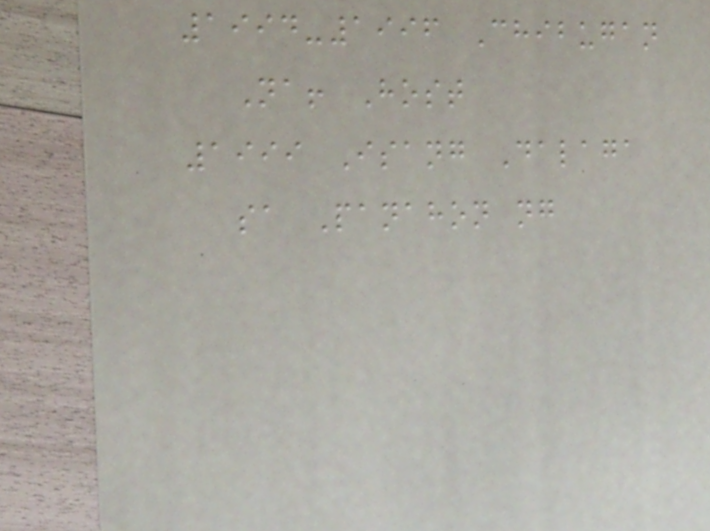1994-1996 Chibugan
Na! Host
1999 Isang Dalaga
sa Panahon ng
